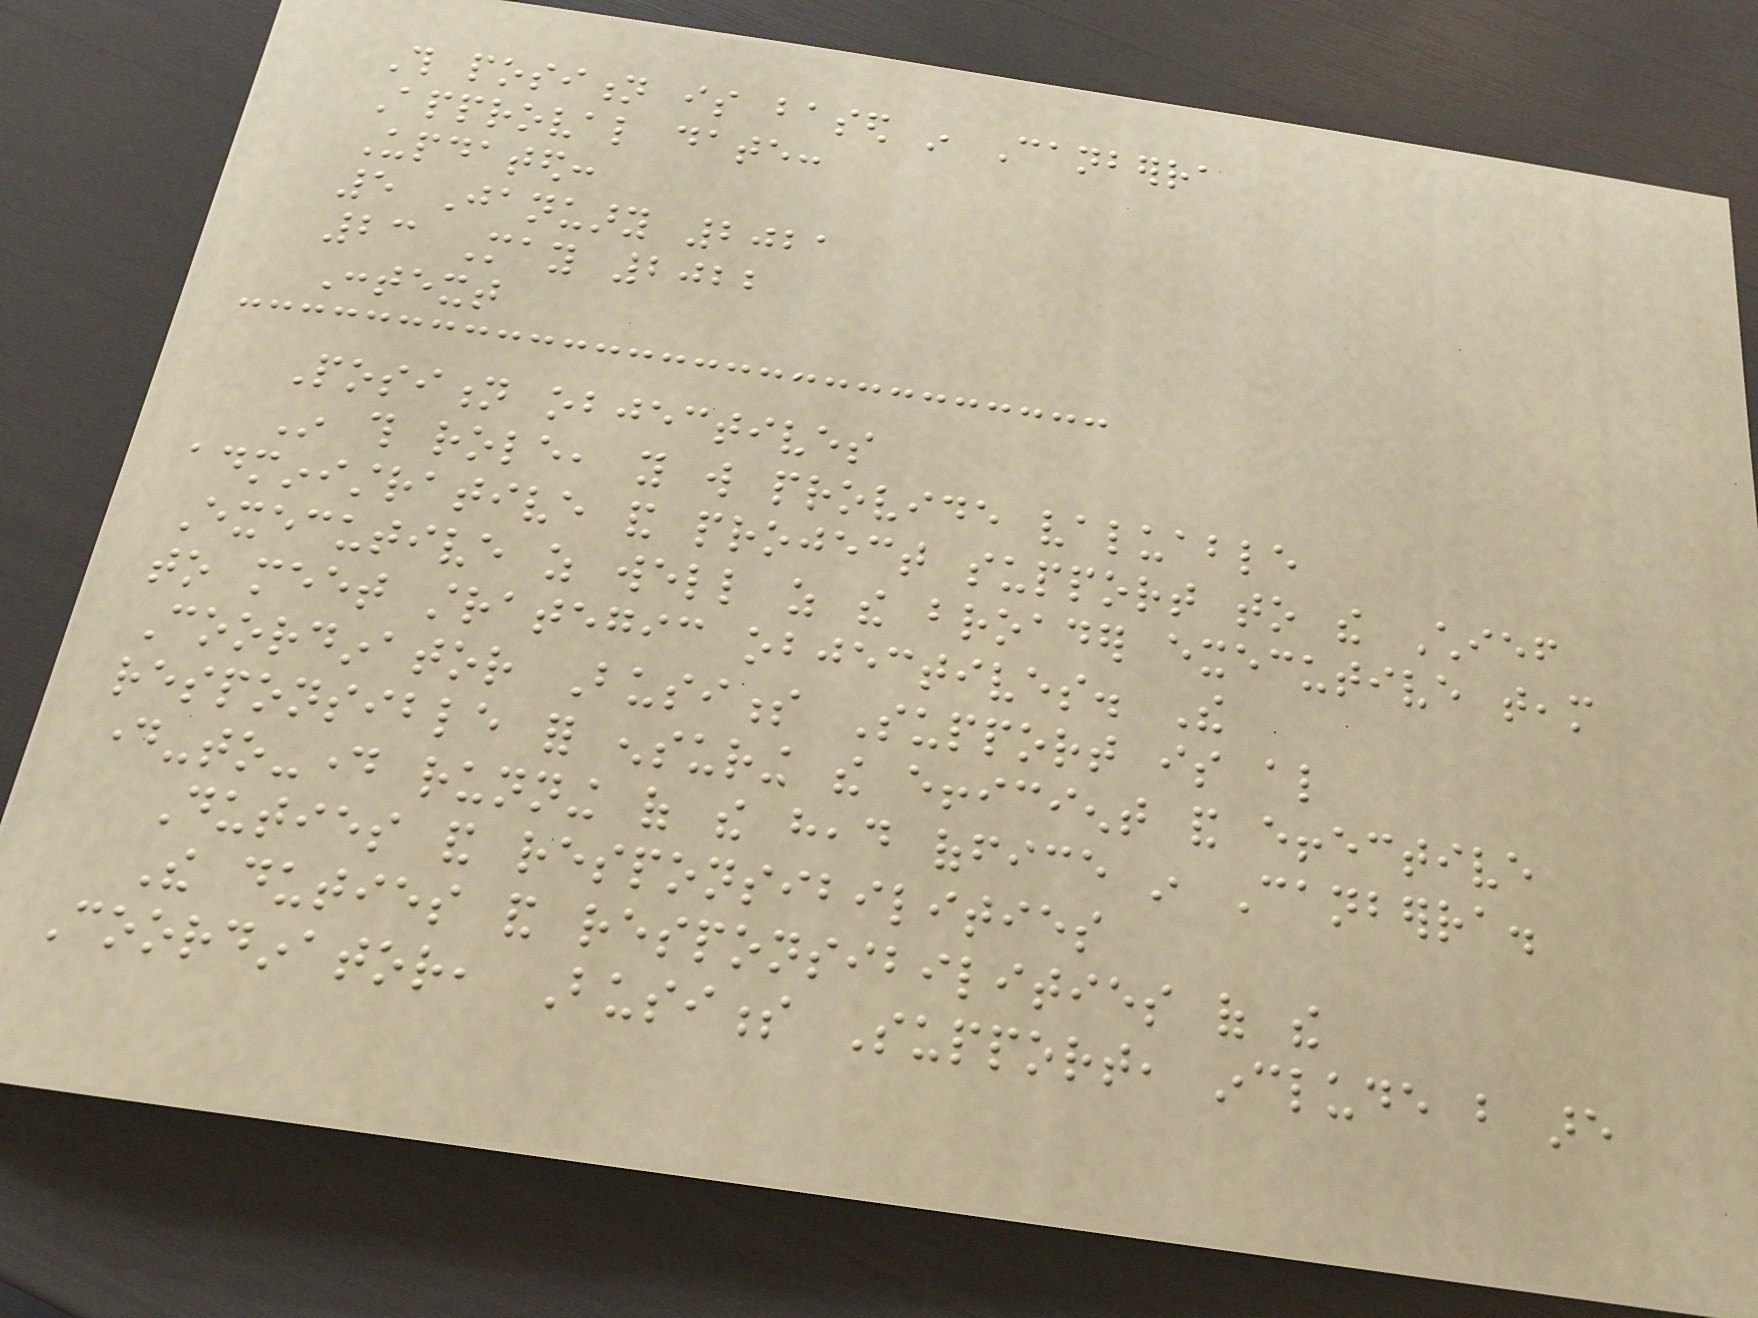This position is based in Canberra
Approval date:
Updated:
5 January 2021
23 May 2022
Context
Position objectives
In this role, you will provide valuable
administrative and project support to the Chief
Executive as well as the broader executive team
to meet strategic objectives. The
Coordinator Business Support is also
responsible for ensuring the efficient and effective
day-to-day running of the head office in Canberra.
Duties and responsibilities
The duties and responsibilities of the
Coordinator, Business Support, include but are
